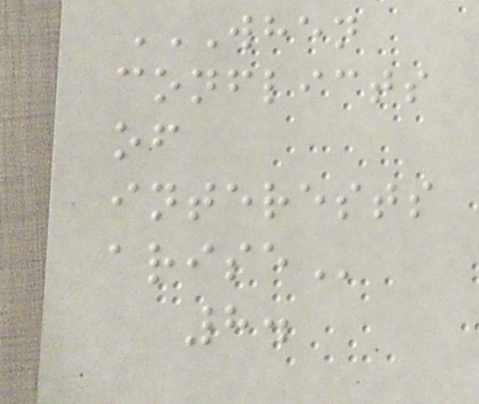WHEN
CONFLICTS
OF
INTERESTS
ARISE
8.
